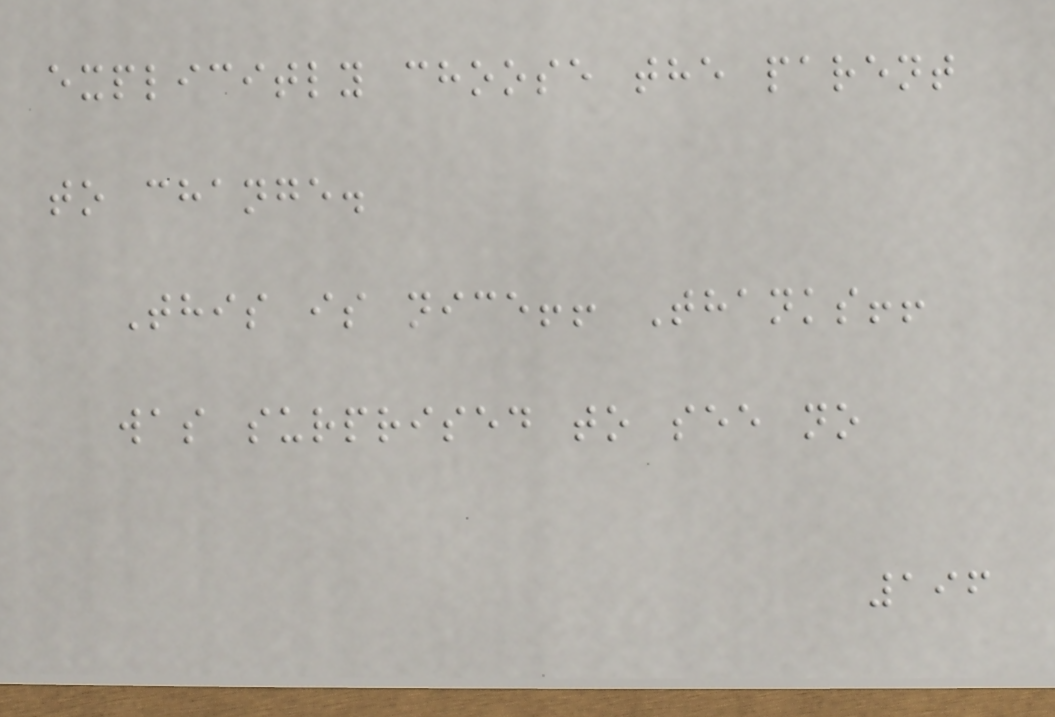explicitly choose the parent
to change.
This is nice!! Thanks!!
was surprised to see no
196
